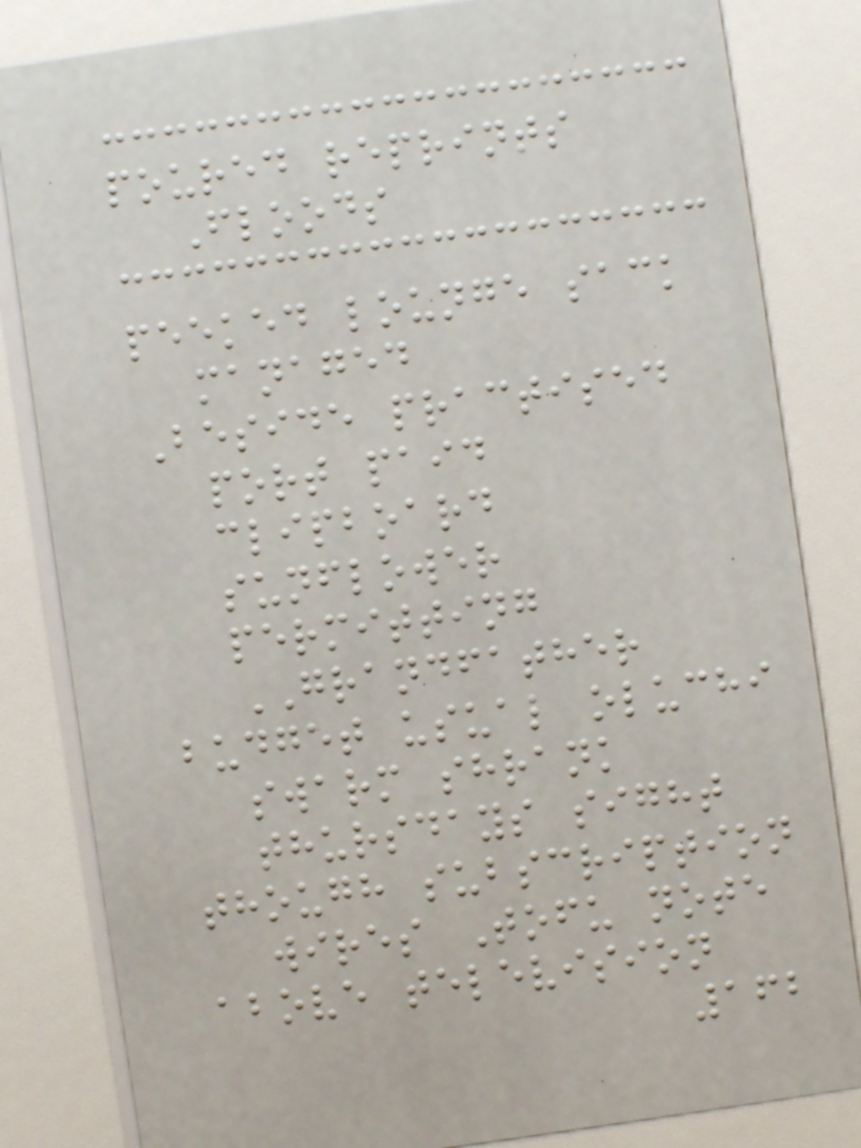poured reprints
Floods
peeked lounge sack
managed
Beside practised
port paid
clipboard
sunflower
permitting
GRANDFATHER
budget usual oluchi
swarm shrank
thursdays sight
though subscription
wires Tofu note
above television
162
